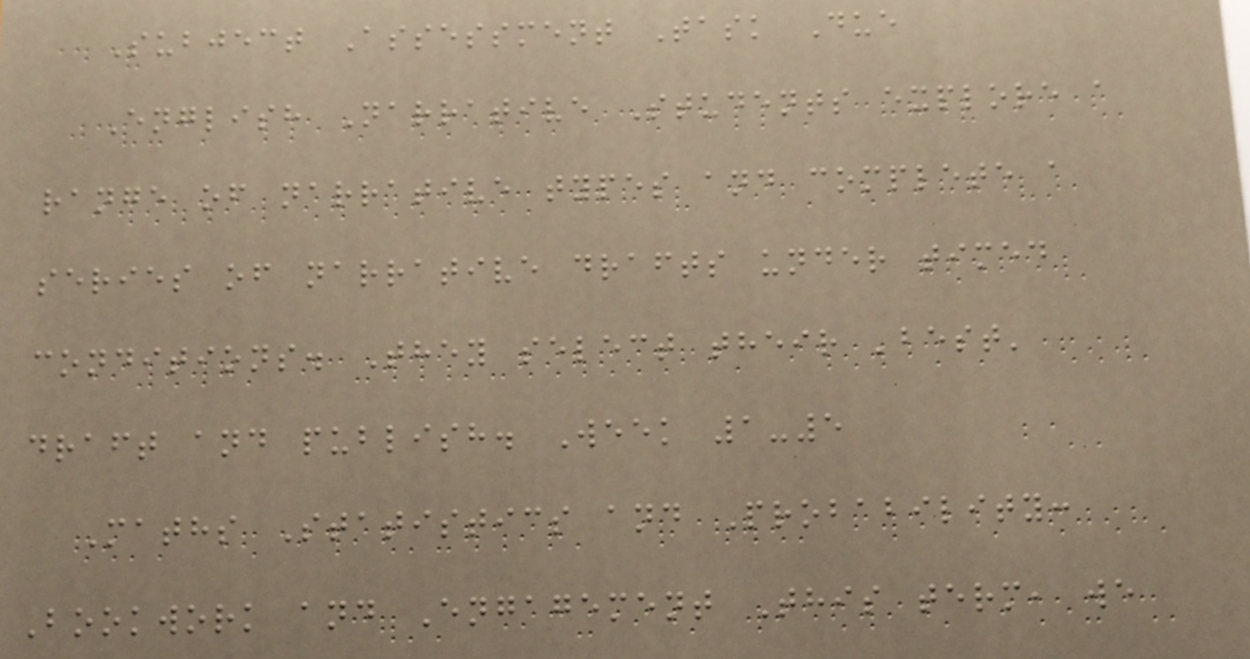Subject Assessment Task Due
English Narrative Students explore a
range of narrative types and complete a
series of narrative drafts under timed
conditions. They select their 'best'
draft and publish. Week 1-5
Maths Statistics and Probability:
Bookwork and Engagement This term, we
